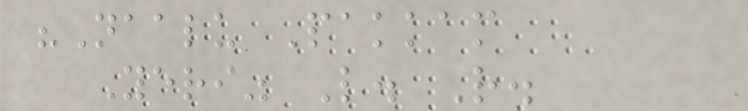"Naalu Pakkam
Yeri" L. R.
